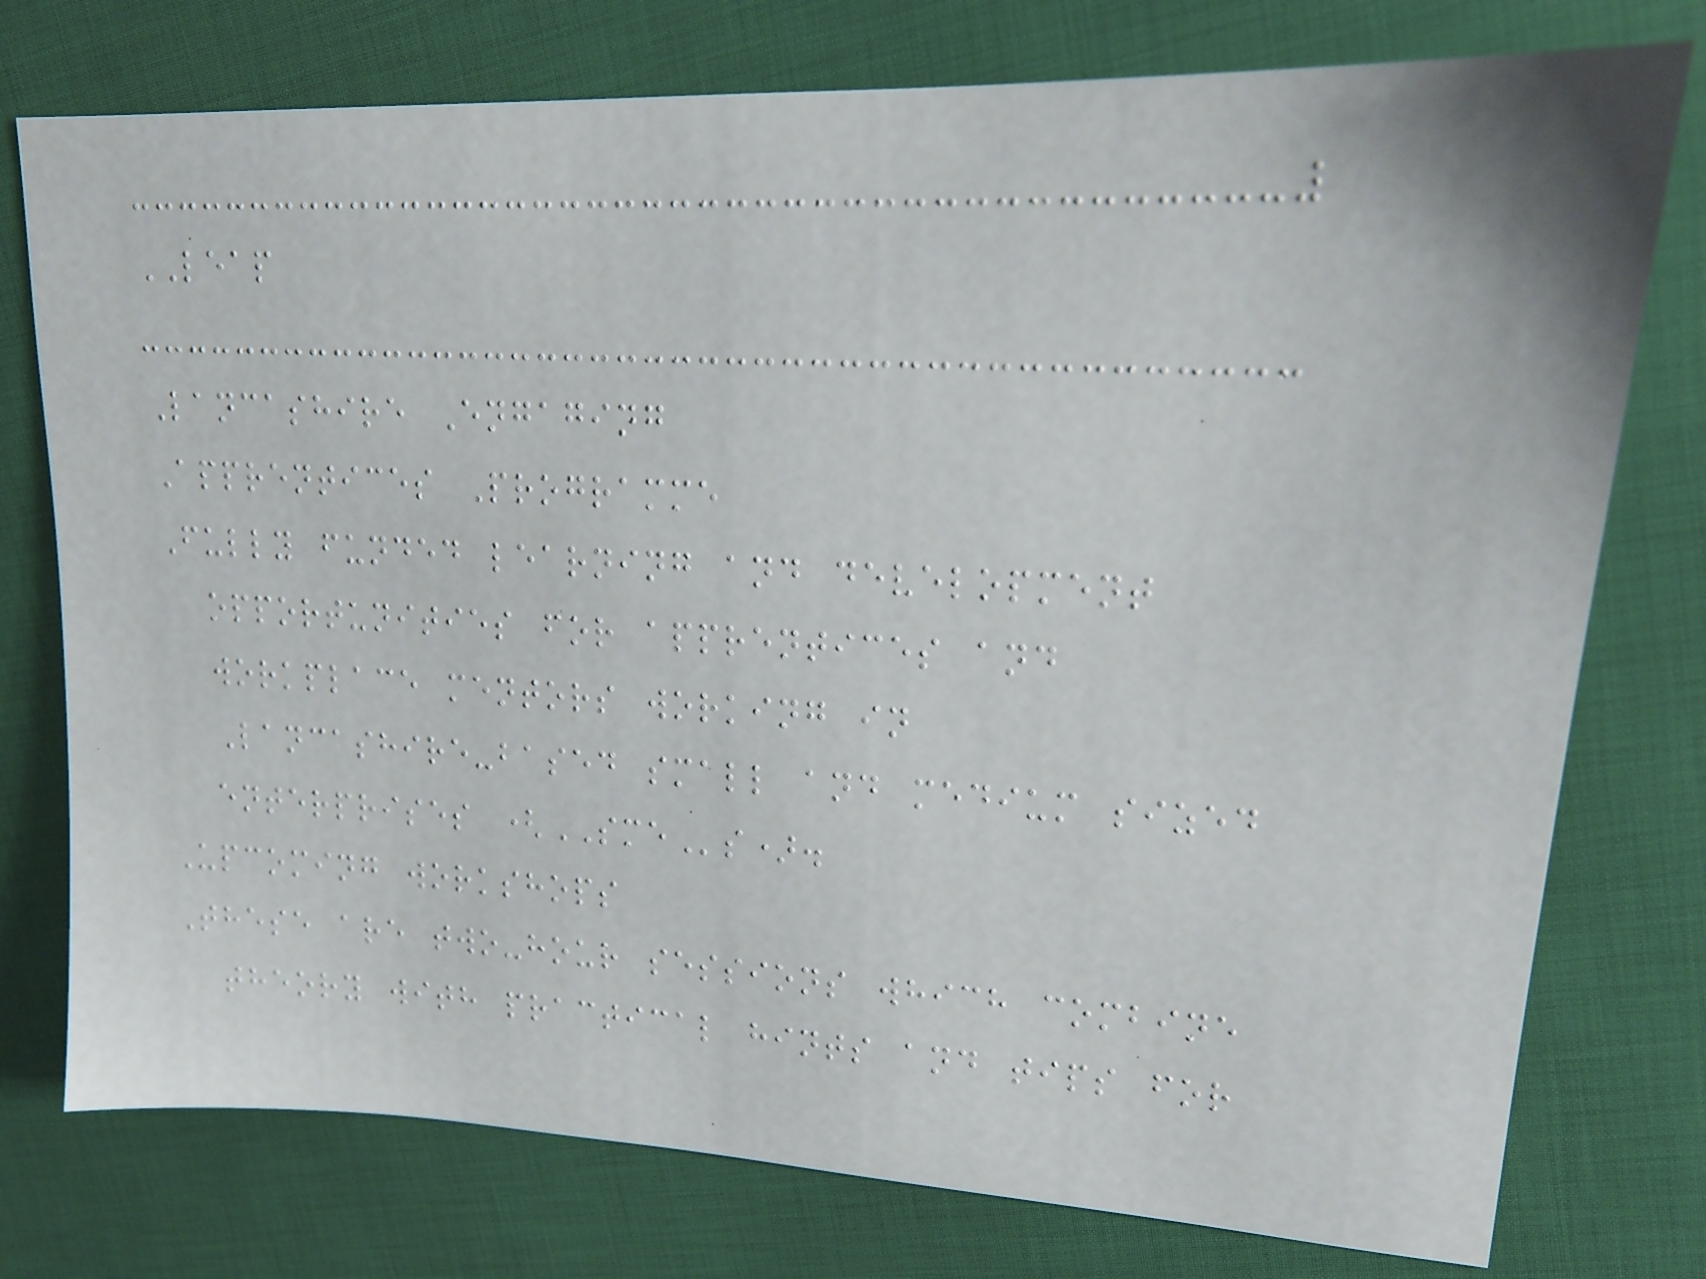LEAP
Lancashire Engaging
Apprentices Programme
Fully funded learning and development
opportunities for apprentices and
workplace mentors working in
Lancashire-based small and medium sized
enterprises (SMEs).
Upcoming workshops
These are two-hour sessions which combine
theory with practical hints and tips for
